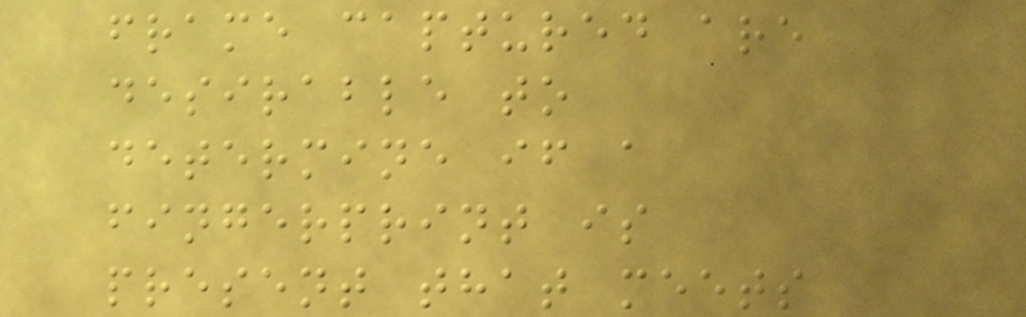frame captured are
desirable to
determine if a
fingerprint is
present that meets
